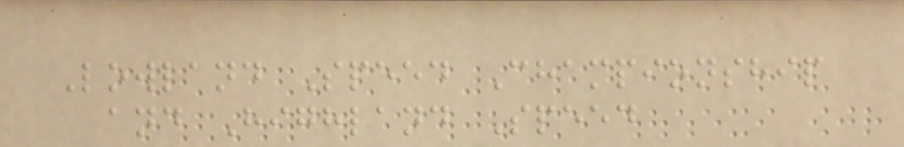Lowland Speed Championship
and Highland Speed
